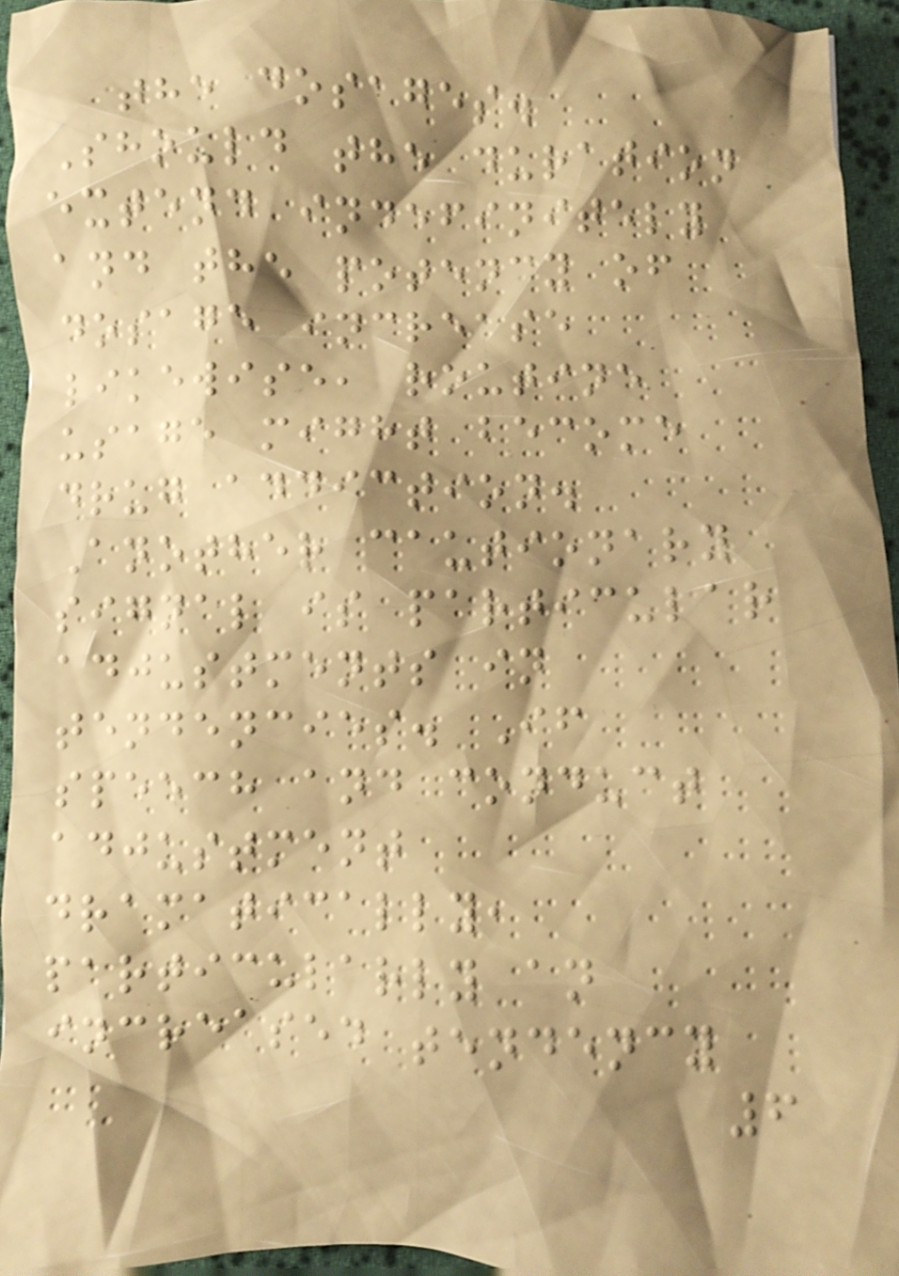the dosages.
Should the duration
extend indefinitely
and the potency of
dosage increase
likewise, routine
usage might become
drug addiction.
Another cautionary
signal is particular
adjustments in
tendencies. If
speech and conduct
adjustment
dramatically,
particularly an
increased tendency
6
